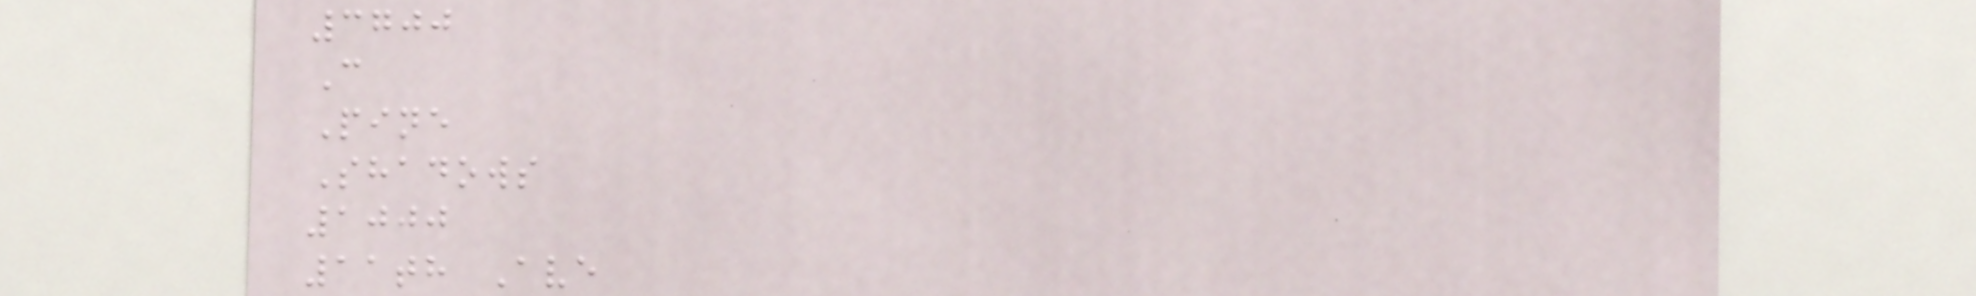3700
C
Pine
Shadows
1000
11th Ave
